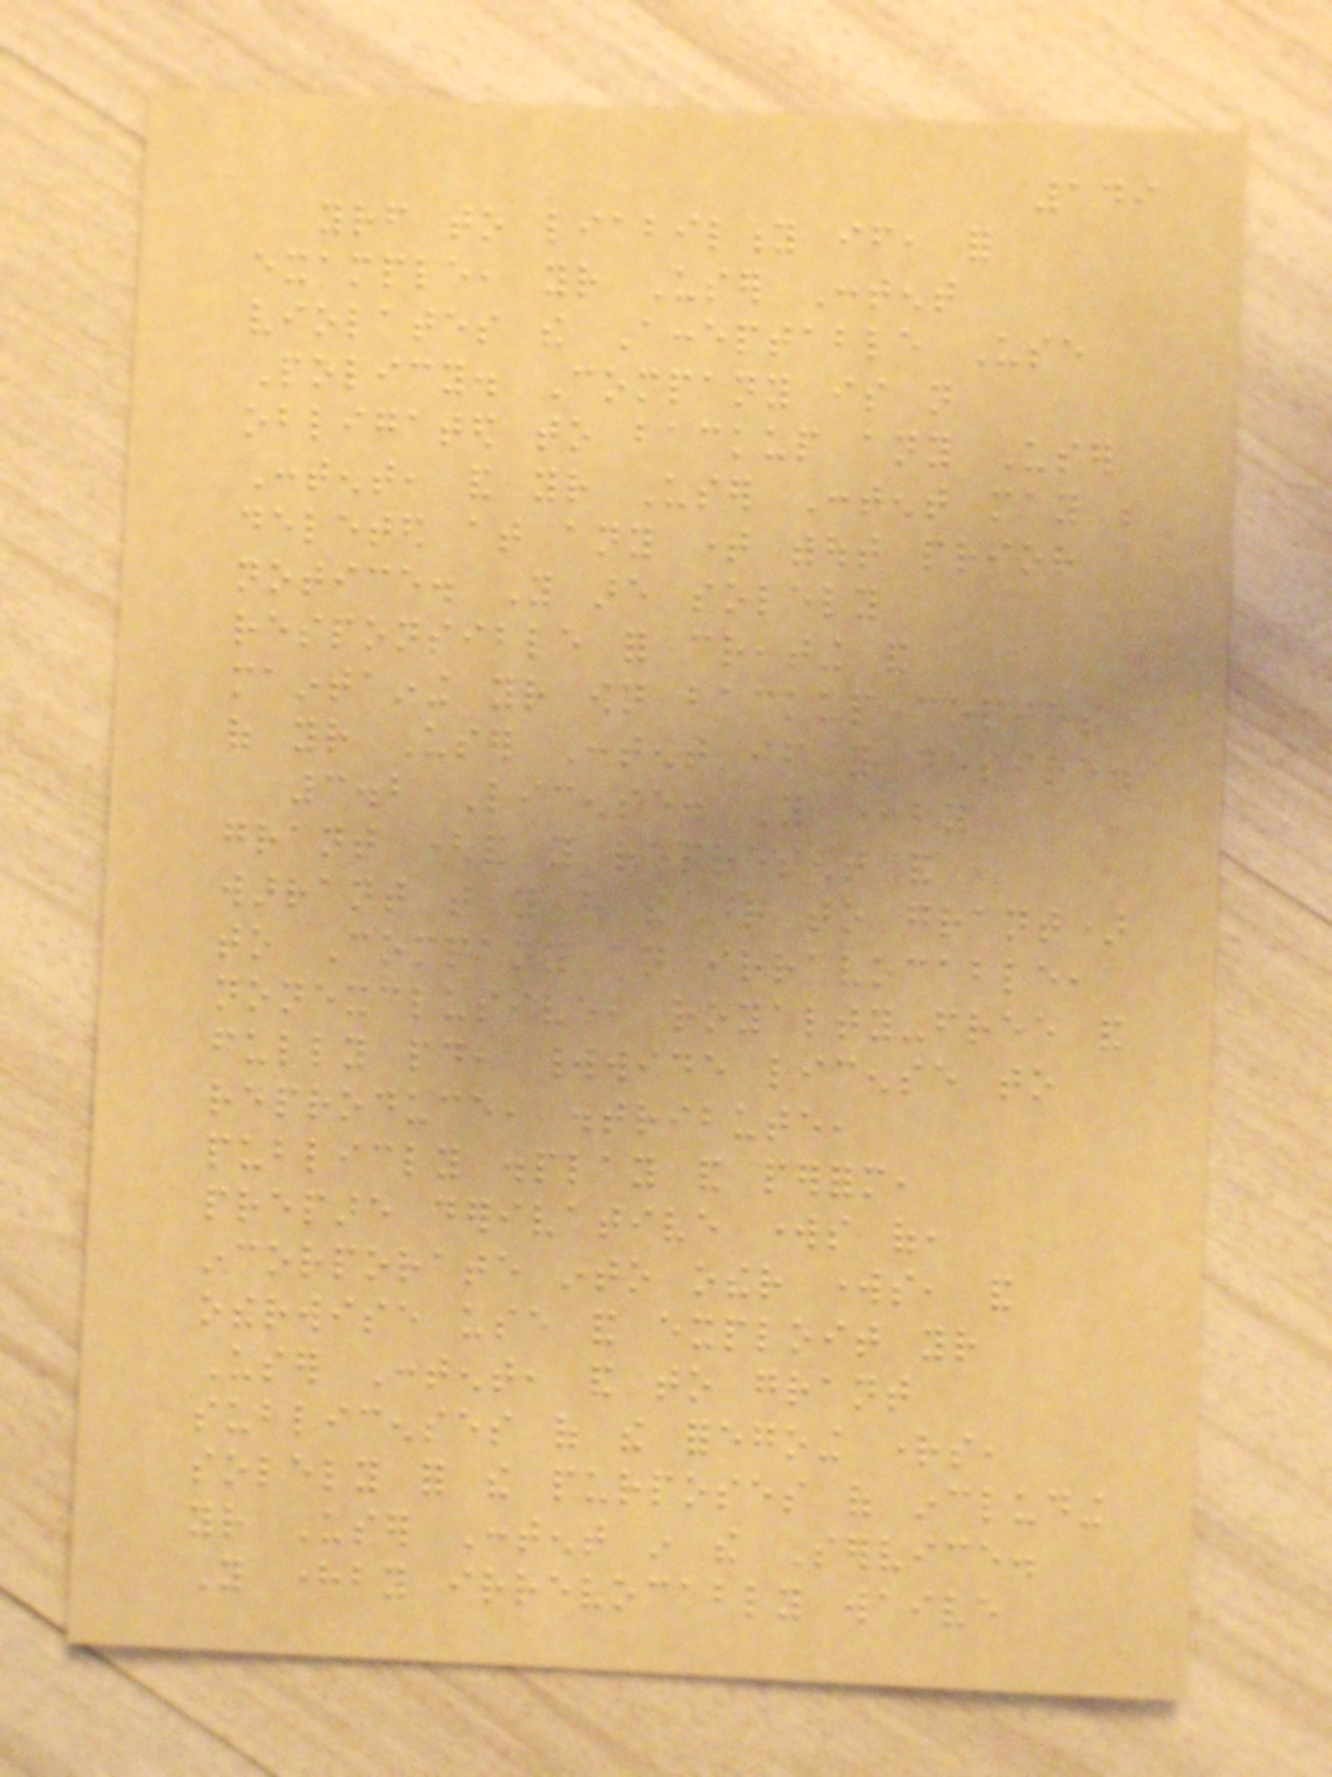149
yourself to liability if, for
example, your User Content
violates the Acceptable Use
Policy. Company is not
obligated to backup any User
Content, and your User Content may be
deleted at any time without prior
notice. You are solely
responsible for creating and
maintaining your own backup copies
of your User Content if you desire.
3.2 License. You hereby
grant (and you represent and
warrant that you have the right to grant)
to Company an irrevocable,
nonexclusive, royalty-free and
fully paid, worldwide license to
reproduce, distribute,
publicly display and perform,
prepare derivative works of,
incorporate into other works, and
otherwise use and exploit your
User Content, and to grant
sublicenses of the foregoing rights,
solely for the purposes of including
your User Content in the Service.
You hereby irrevocably waive
